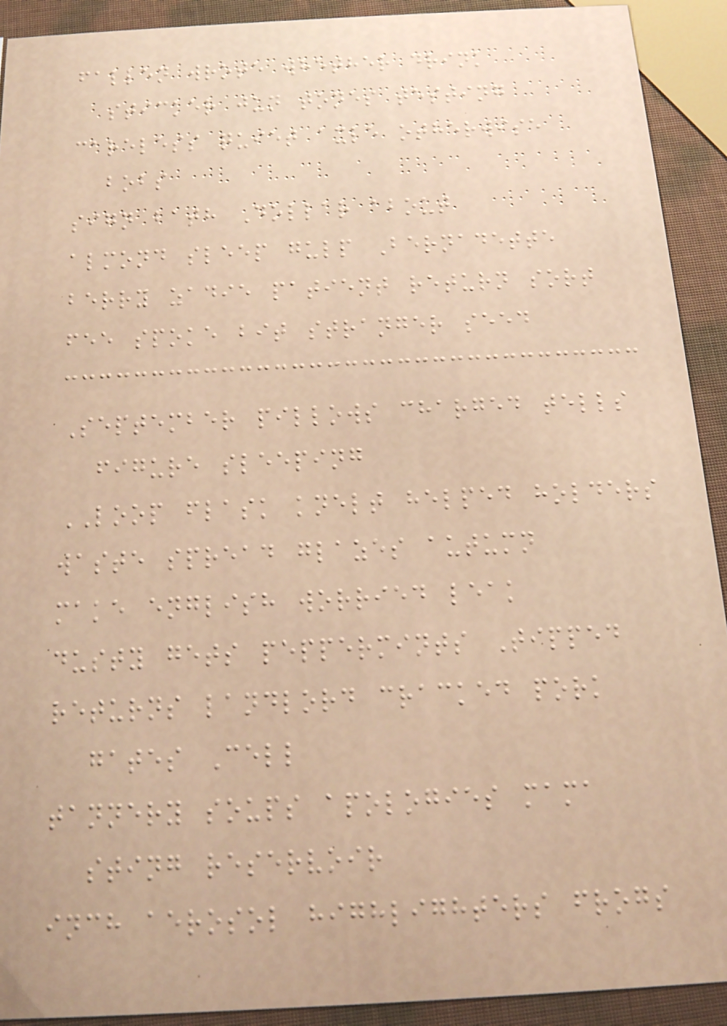fallen wrote whether drink
sticker jun tones testing
careless quiet axle otherwise
bobs
sign bath Dollar about
almond sleep gulp Bernadette
berry zadie patient return sort
fee spoke bit stranger seed
September pillows charged tells
figure sleeping
LOOP flask knelt helped holders
waste spread glazes autumn
make english worried leak
dusty gets peppermints Tipped
returns landlord cracked pork
gates Cell
tannery soups apologies mama
sting reservoir
inch aerosol highlighters frogs
